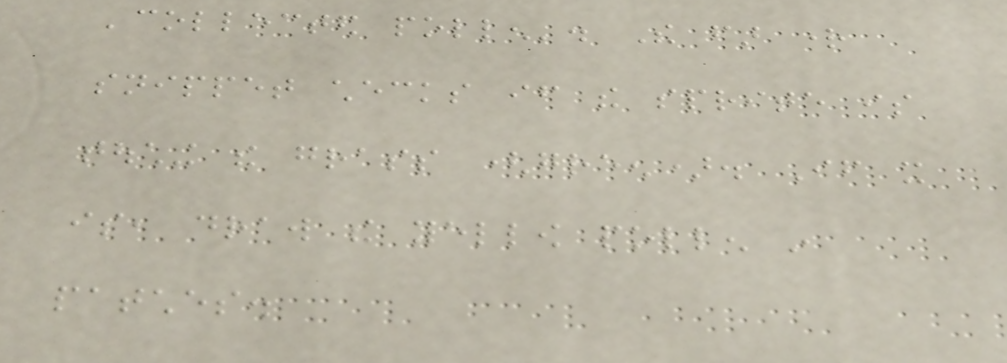'collected pollen'. The far right
snippet checks if the sprite is
touching the grass (green). If it
is, draw the yellow pollen in
patches.
